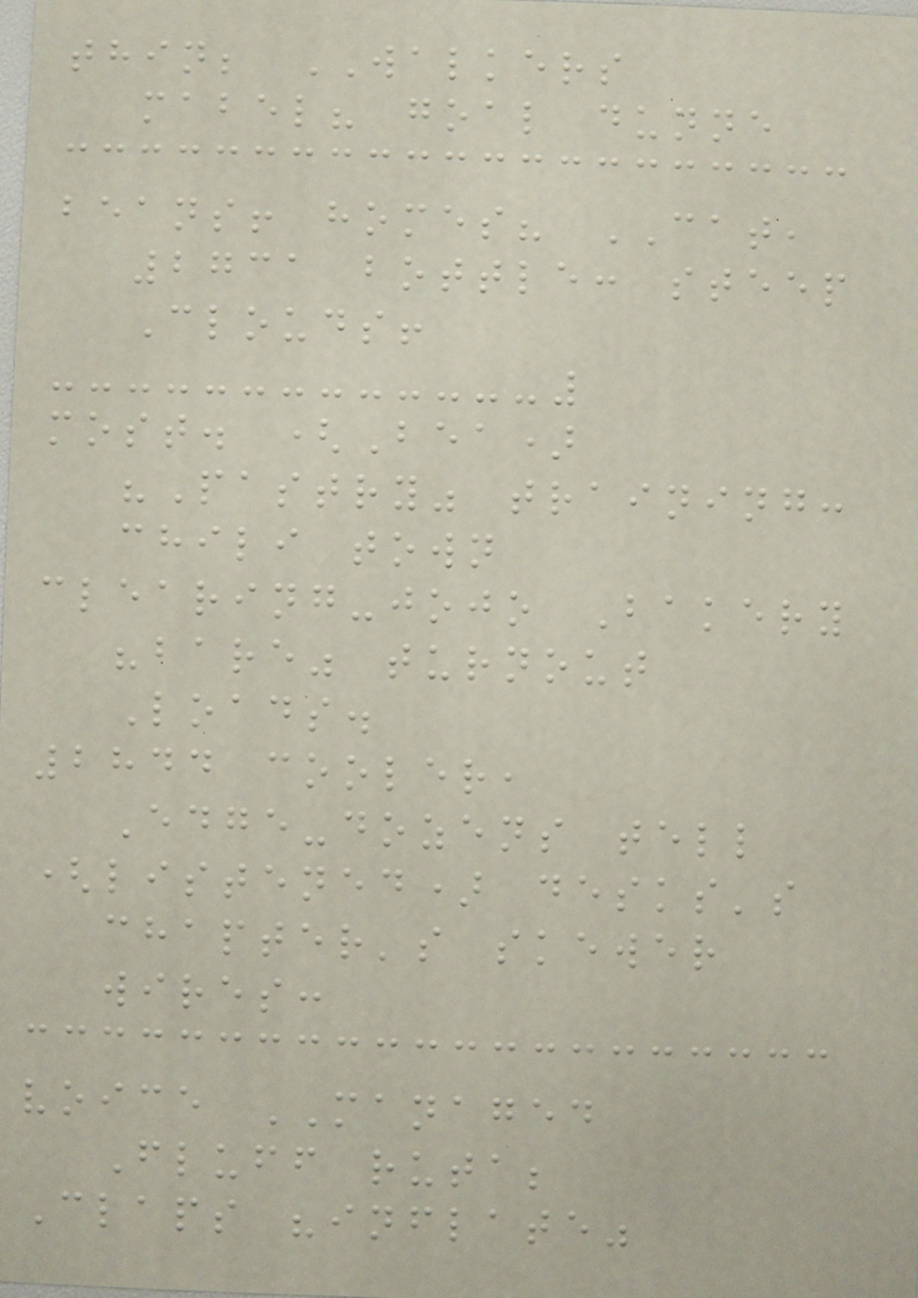thin; WALKERS
mabel? goal dunne
beans! homes? CAT,
2731 bottle: steep
Clouds!
most. (Bea)
"Pastry" training:
chili town
clearing-jojo Bakery
"bare" turnout
Loads.
2844 cooler,
Edge-dozens tell
(listened) desks's
chapter's skewer
wires:
voice MANAGED
Fluff ruta;
Claps "inflate"
